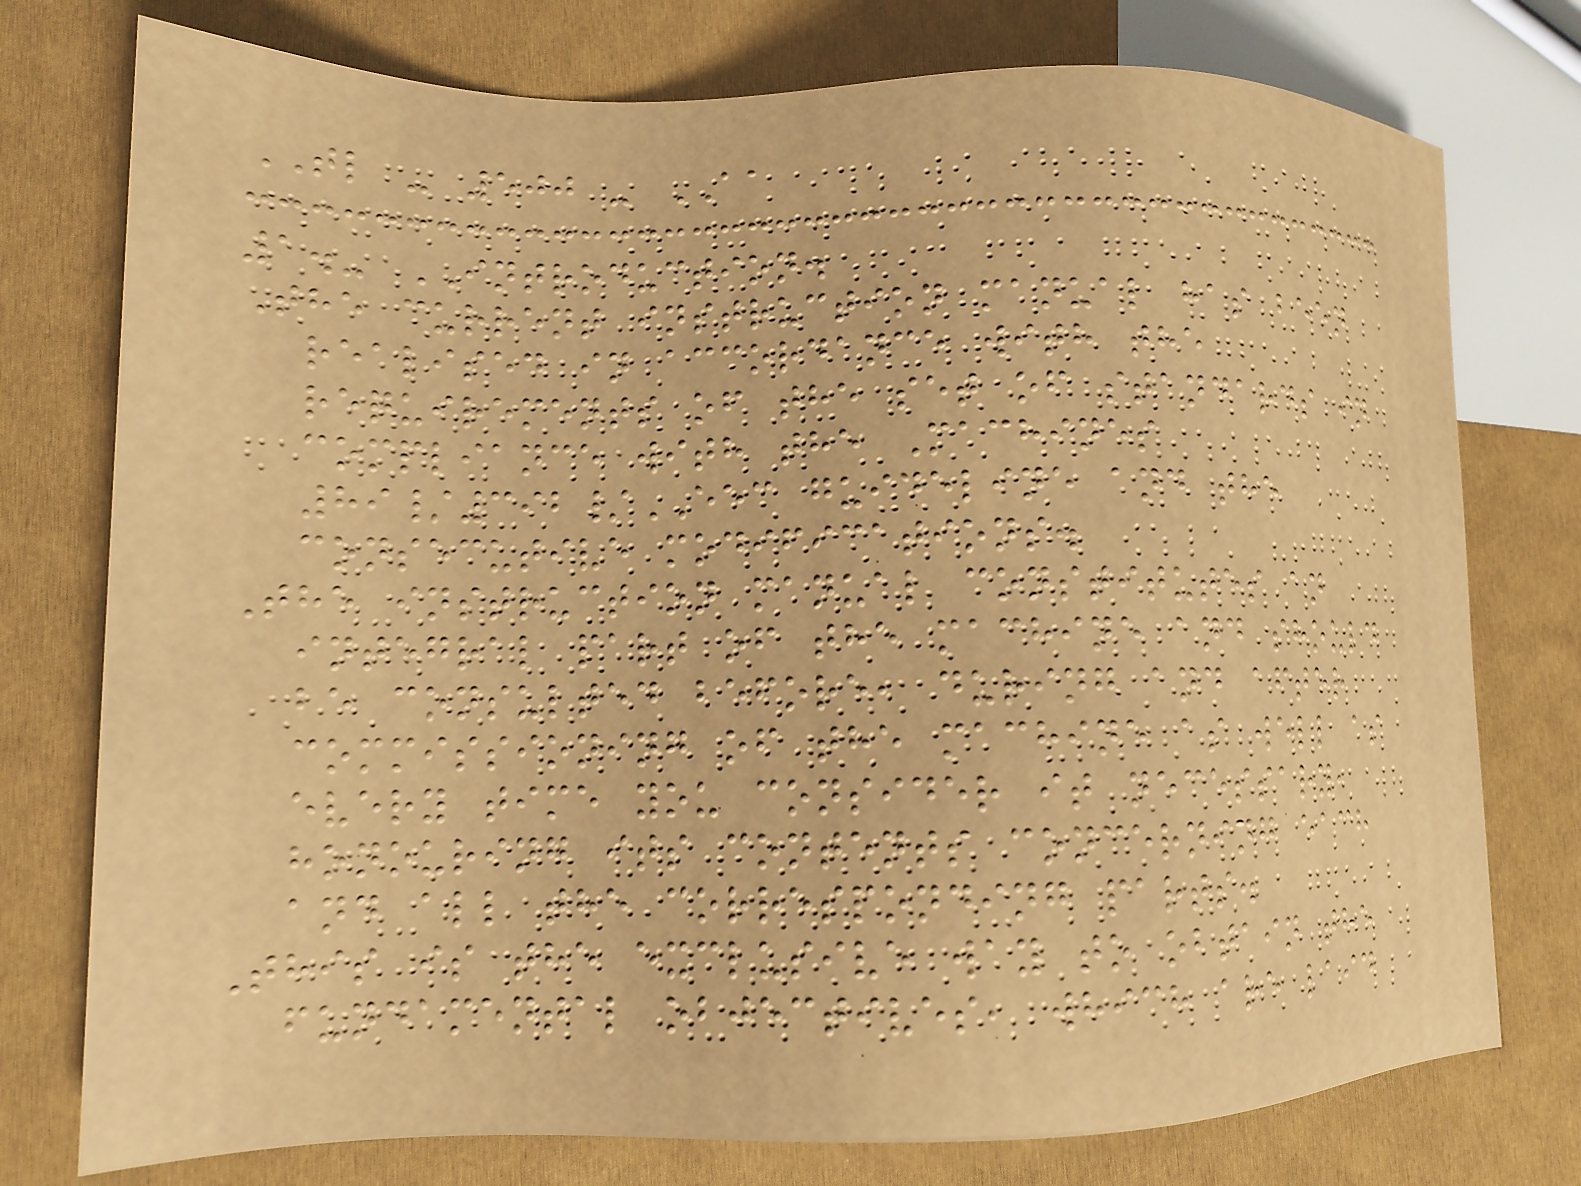TL - 500 - AA
1.- INTRODUCTION.
The current instruction manual has been
realised in accordance with the
requirements of the set of standards in
compliance with the Machines
89/392/EEC guideline and the
consecutive modifications.
The instruction manual constitutes an
integral part of the machine and should
be consulted before, during and after
commissioning of the machine as well as
every time you consider it necessary,
honouring its contents concerning each
and all the corresponding parts.
This is the exclusive way to obtain the
fundamental objectives, which are laid
